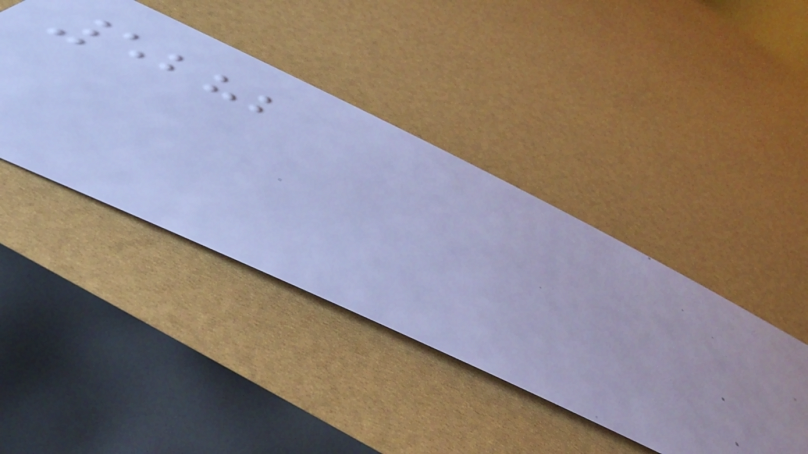5282
